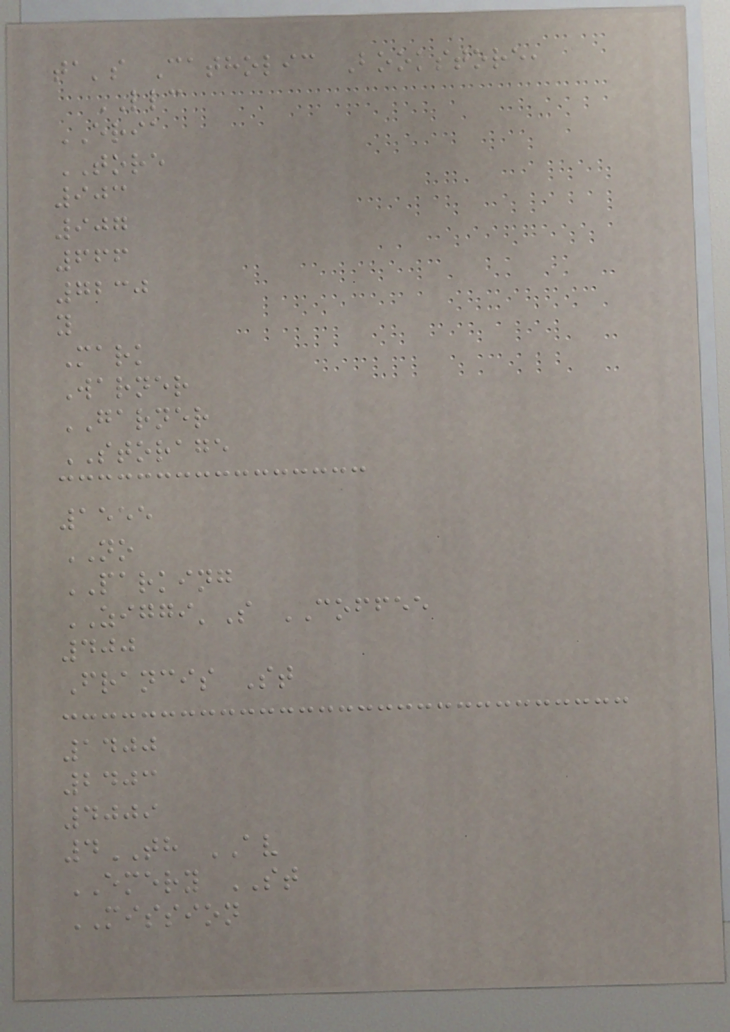ta's Catholic Bookstore,
LLC
ERIA
TORE
903
907
666
7230
y
Mark
Warner
GARNER
STORAGE
1555
NO
PARKING
ZIGGI'S COFFEE
400
Francis St
1400
2403
4009
4TH AV
EMERY ST
MISSION
